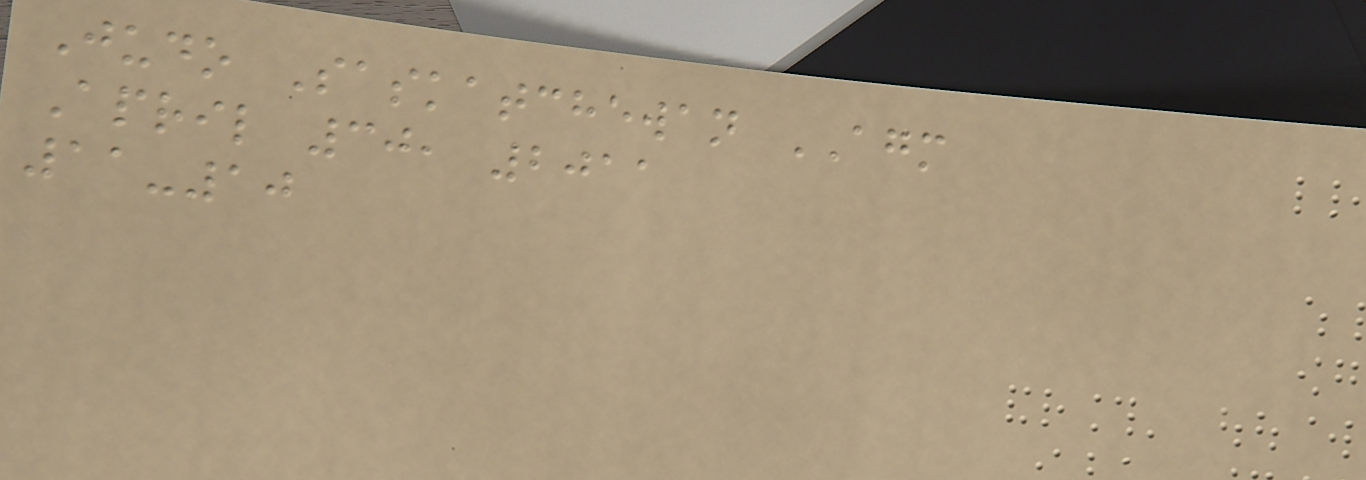Judo Saskatchewan AGM
April 30, 2011
11-10
